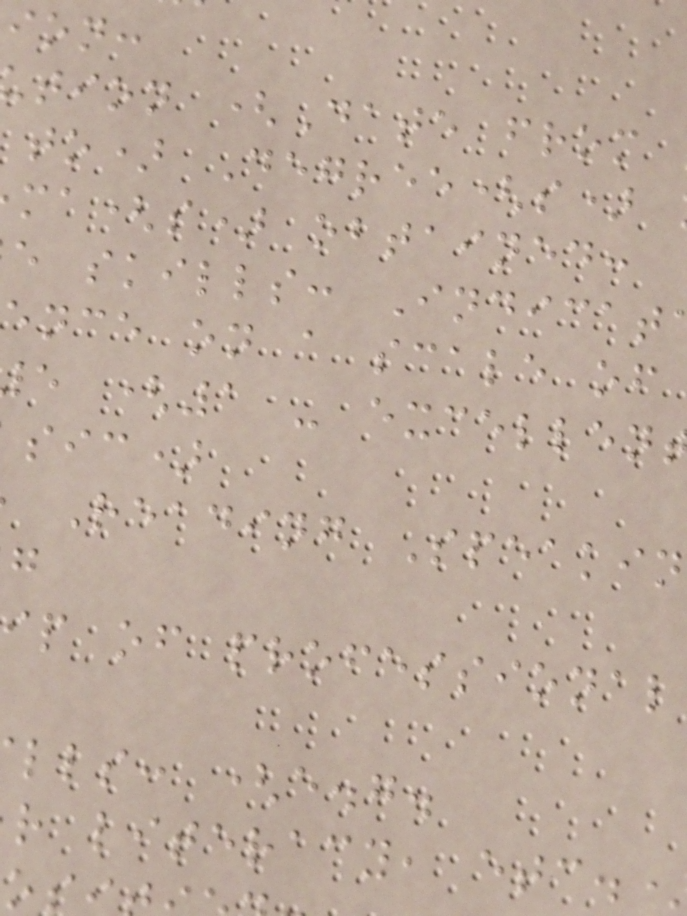ion:
tion (Date from
to) Degree(s)
ma(s) obtained:
e skills: Indicat
ence on a scale of
e (1 - excellen
sic)
Reading Speakin
ip of professional
lls: (e.g.
r literacy, etc.
